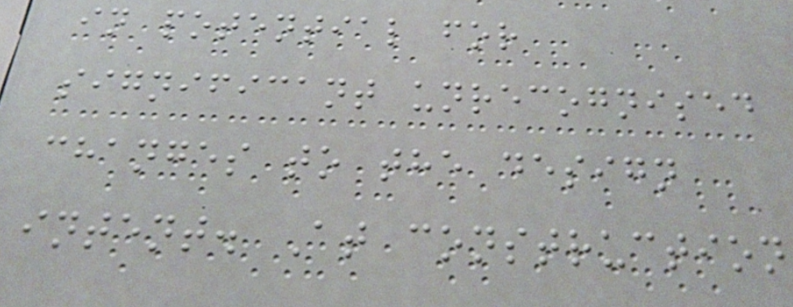in potential for
significant unrecognised
changes to the design
intent. At construction
